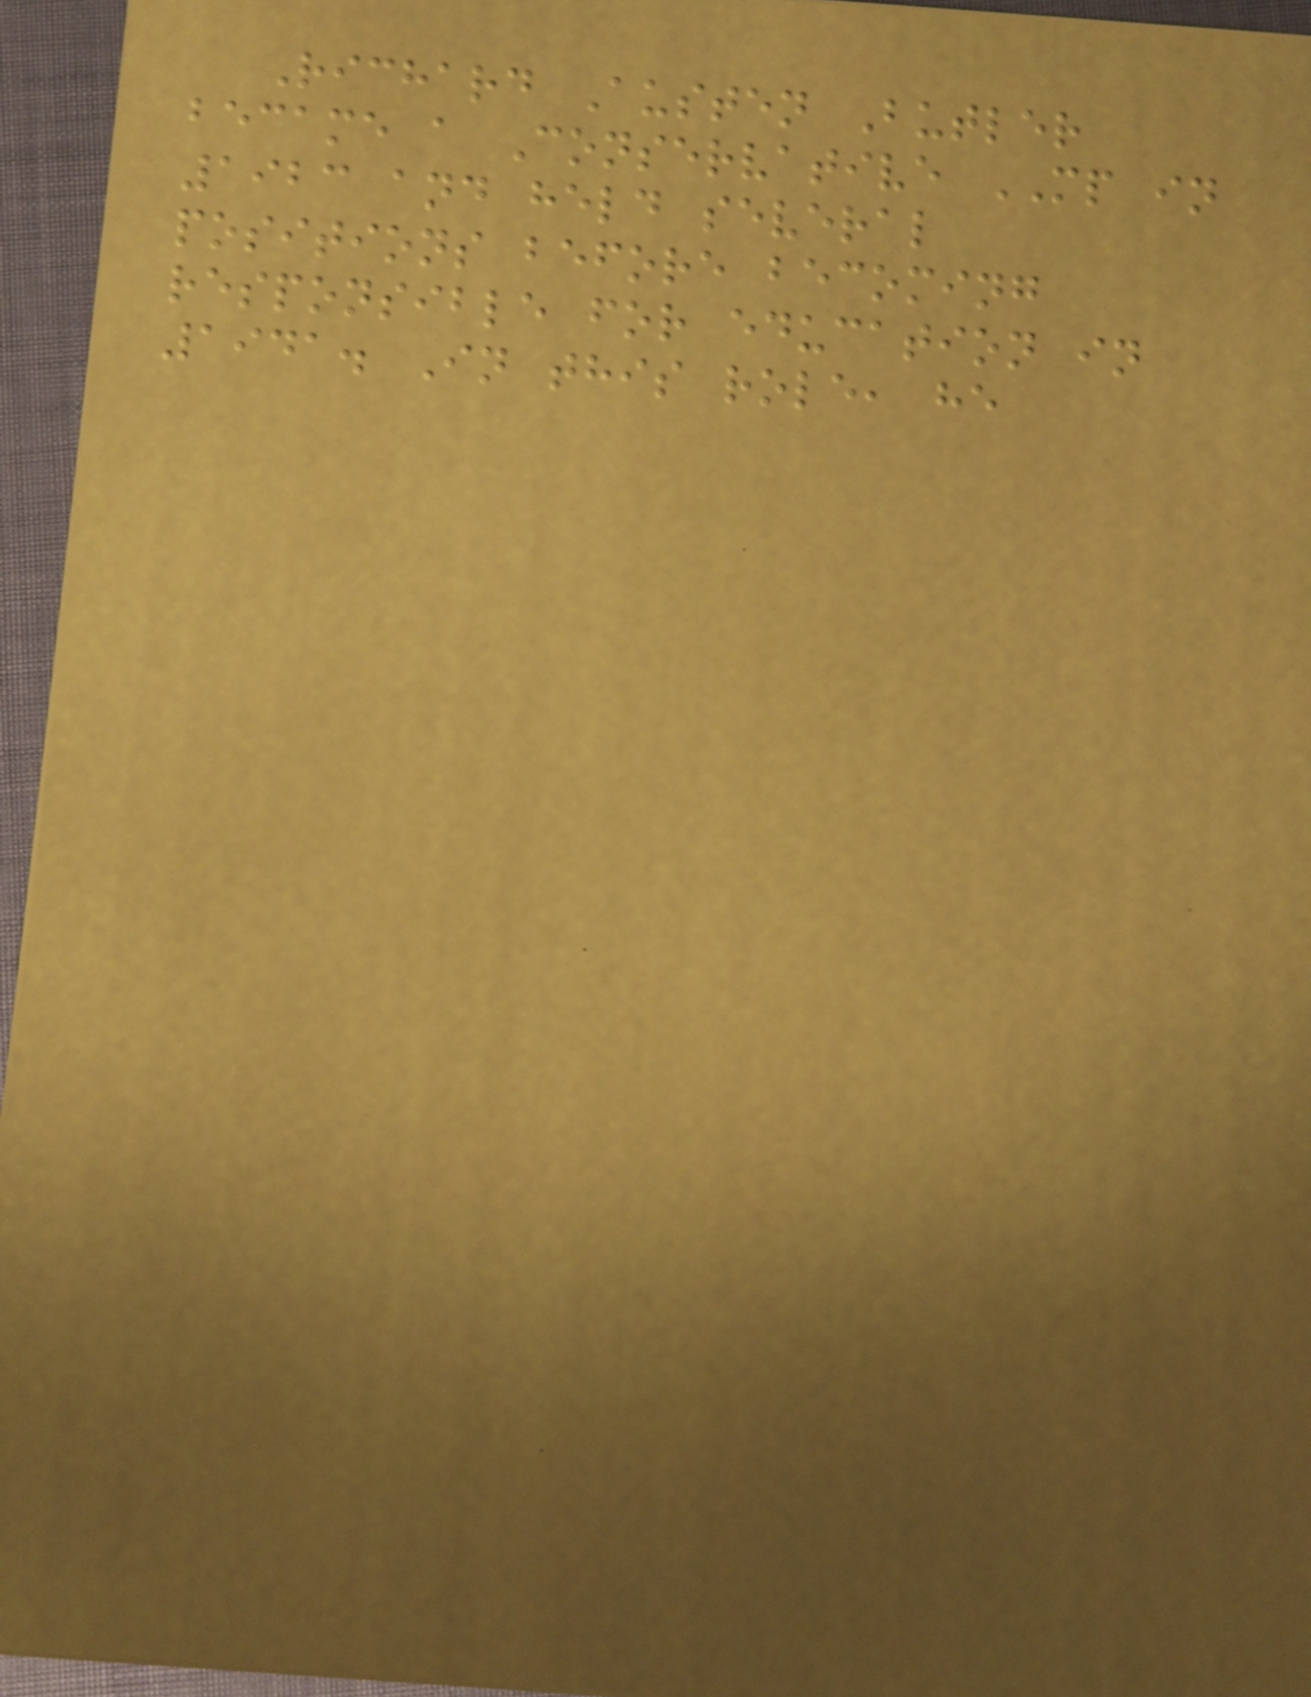Richard Austen Butler
became a Conservative MP in
1923 and held several
positions before becoming
responsible for education in
1941. In this role, he
